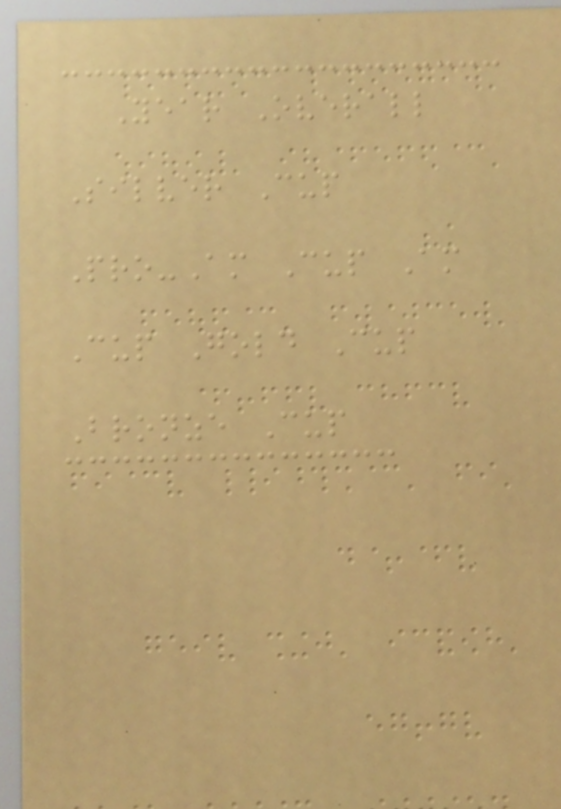Year Overall
Silver Cup
Pro-Am Cup Am
Cup Gold Cup
Bronze Cup
